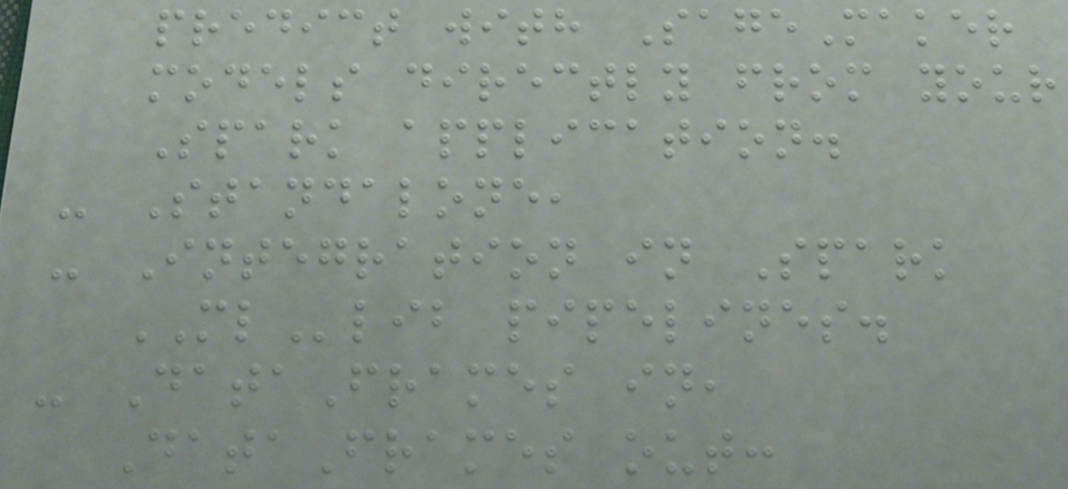predict with SageMaker
models directly from your
Spark application.
- Standalone,
- Integration in Spark
MLlib pipelines.
- DataFrames in,
DataFrames out:
